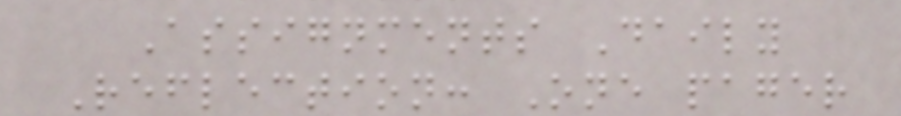Assignments Daily
Reflection: One pager
